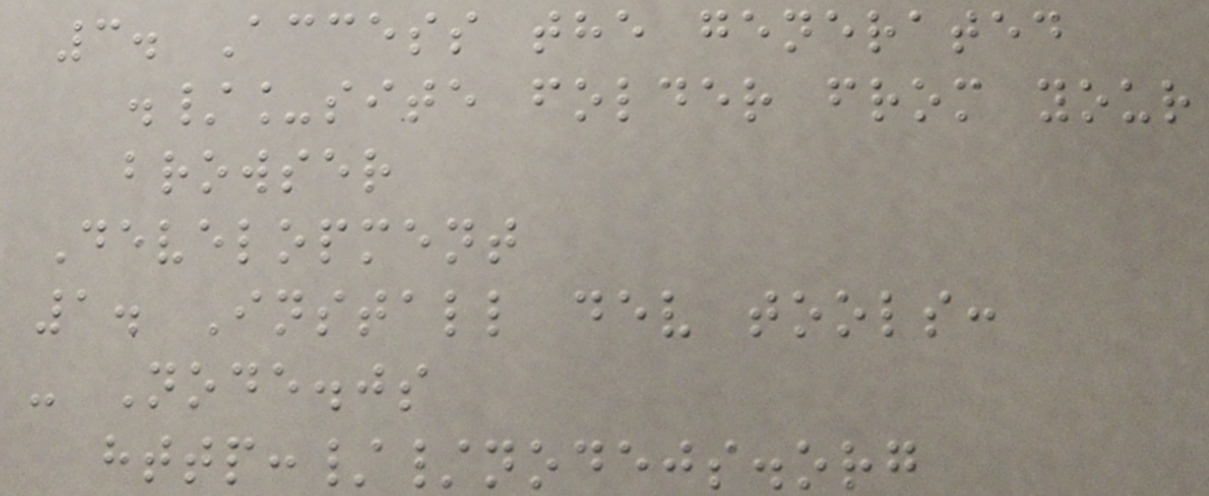3. Access the generated
./_site folder from your
browser
Development
1. Install dev tools:
- Node.js
http://nodejs.org
